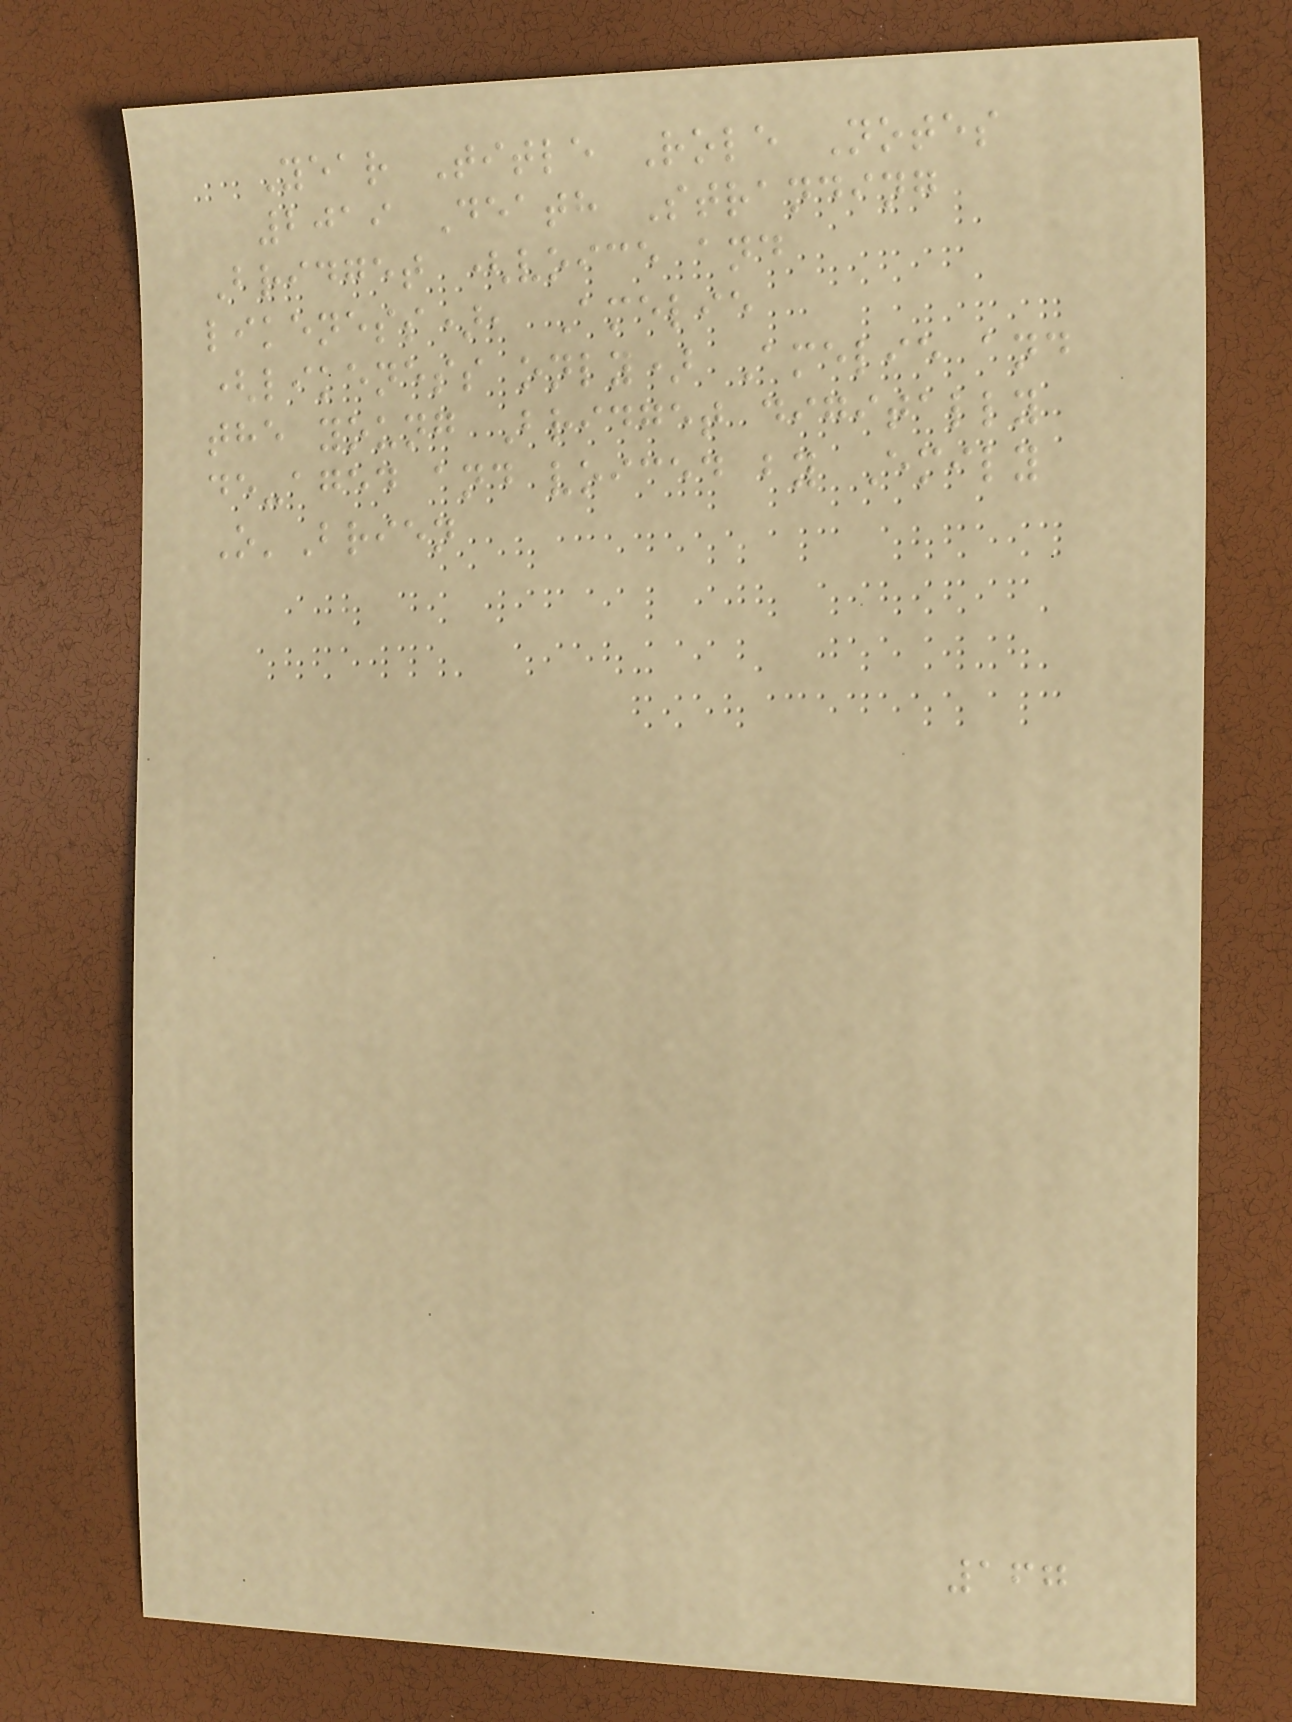Year Title Role Notes
2019 Death Stranding
Bridget (voice and
likeness), Amelie
(likeness only) Amelie and
the young Bridget digitally
de-aged and voiced by Emily
O'Brien
167
